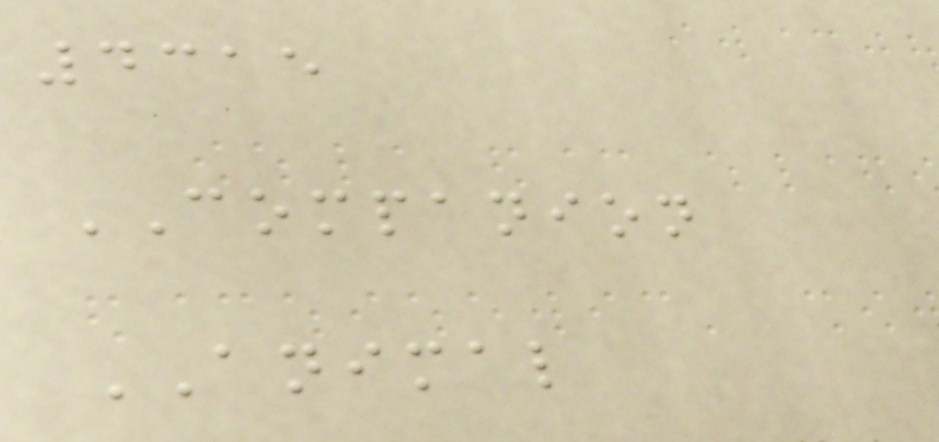4315
COMPANION
ANIMAL
